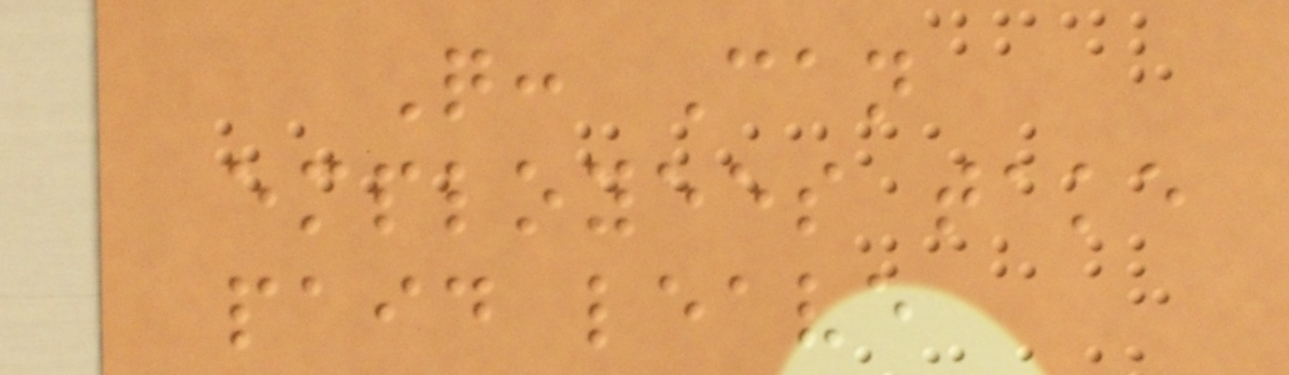Q: Can
employees take
paid leave
